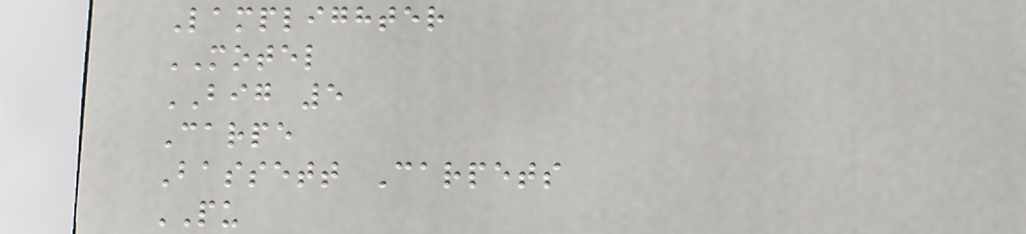Lamplighter
MOTEL
BIG 5
Carpe
Bassett Carpets
PU
